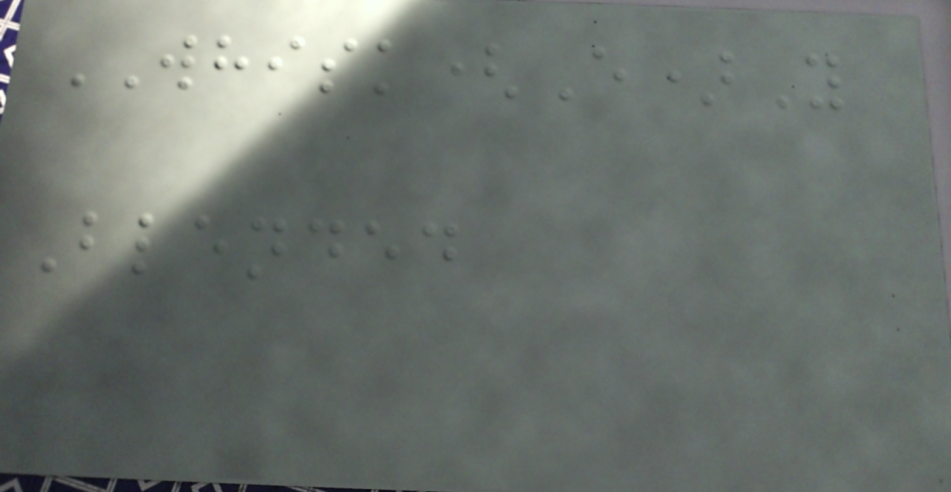WHISK(E)Y
Blended
